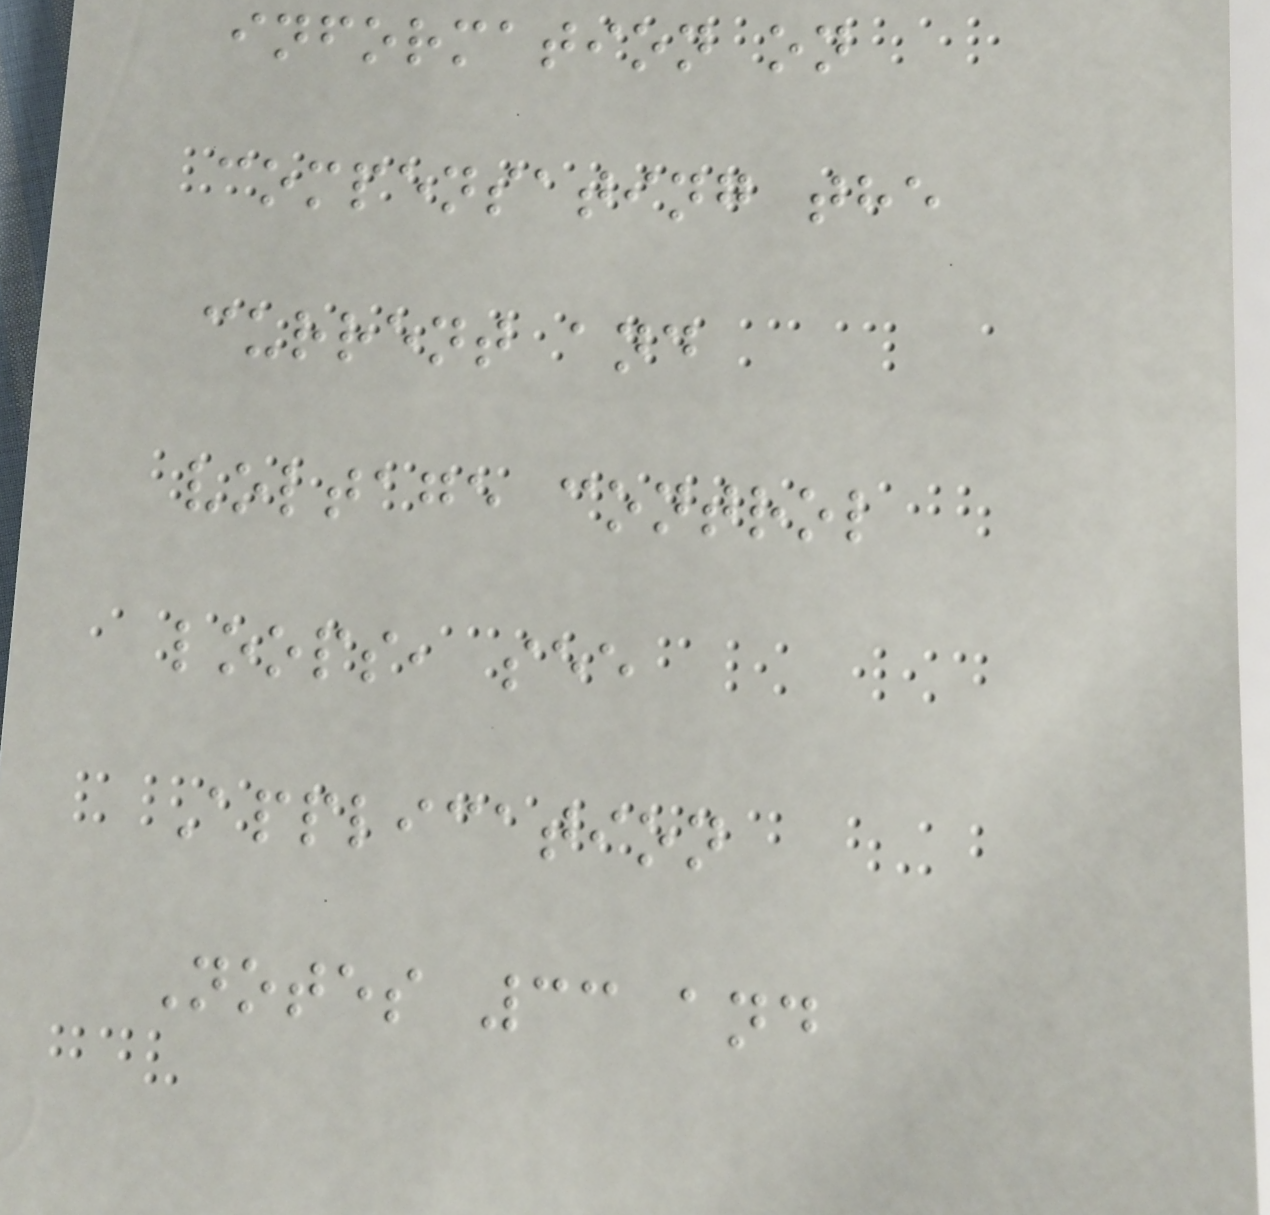information on
compensating the
current and
voltage control
loops, see
Application
Notes 33 and
